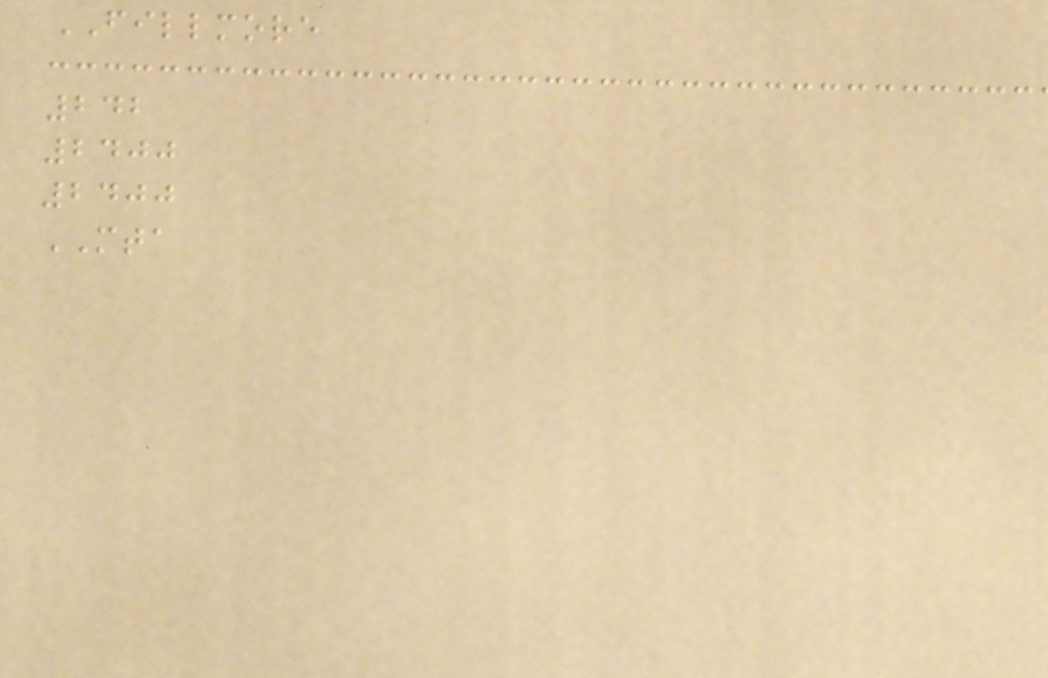FILLMORE
242
2400
2400
MTA
